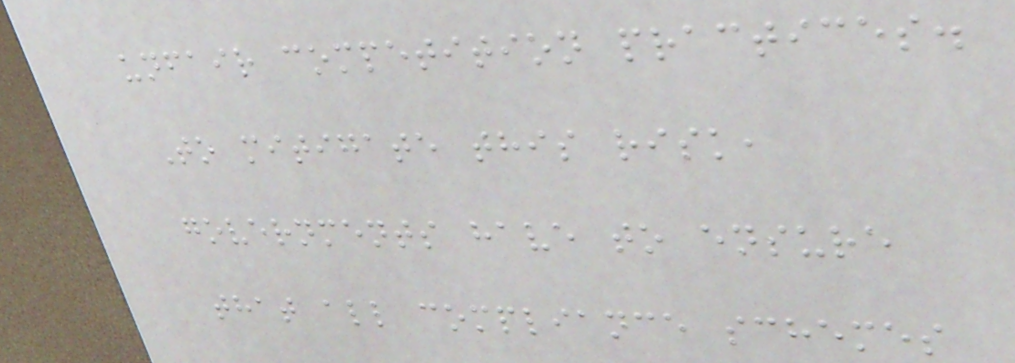unfair competition practices.
To mitigate this risk,
governments have to ensure
that all compliance schemes
